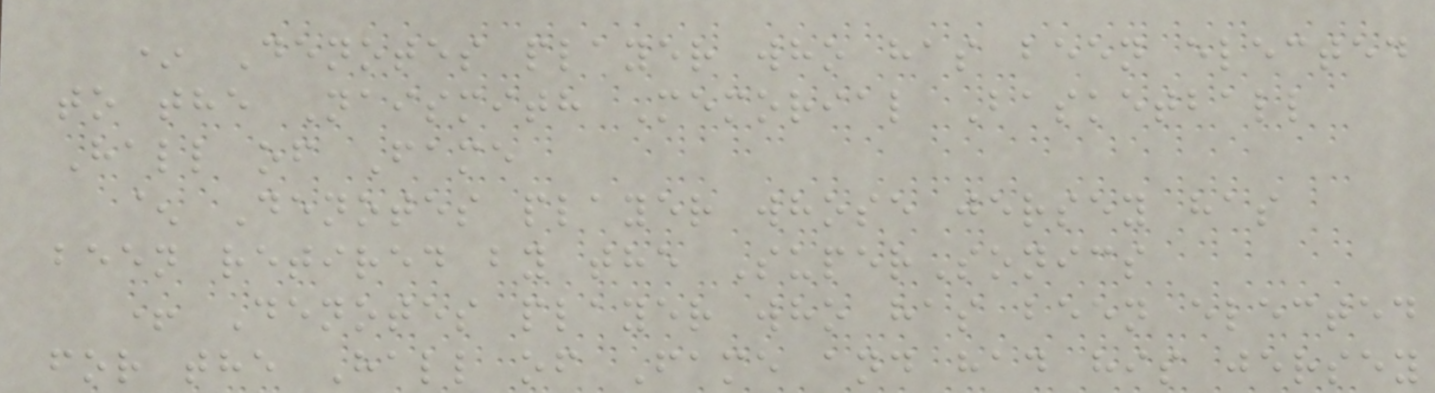* Denotes player who has been elected
to the Naismith Memorial Basketball
Hall of Fame
^ Denotes player whose jersey has
been retired by the SuperSonics
+ Denotes player who has been elected
for the Hall of Fame and had his jersey
